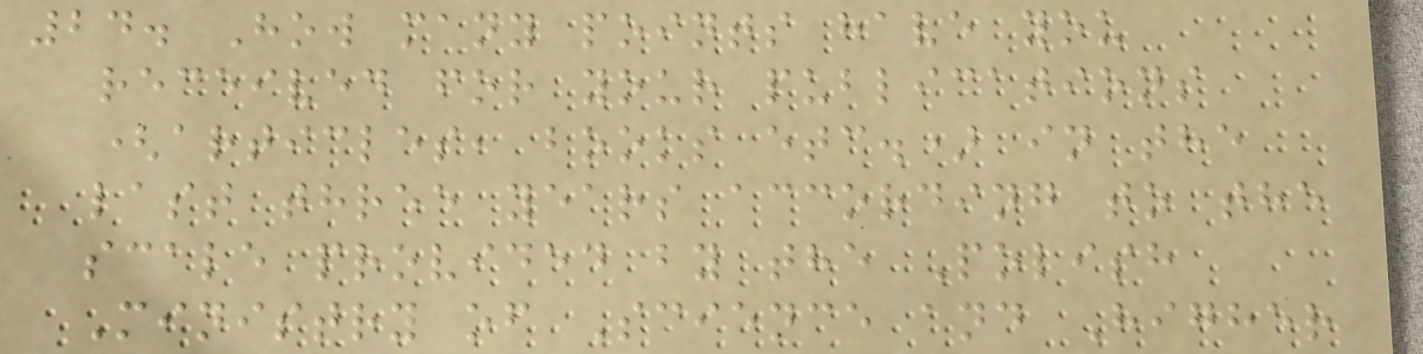24. How many points have you
received for your publications
(articles, books etc.) in the
last three years according to the
scale provided by the Polish
Ministry of Science and Higher
